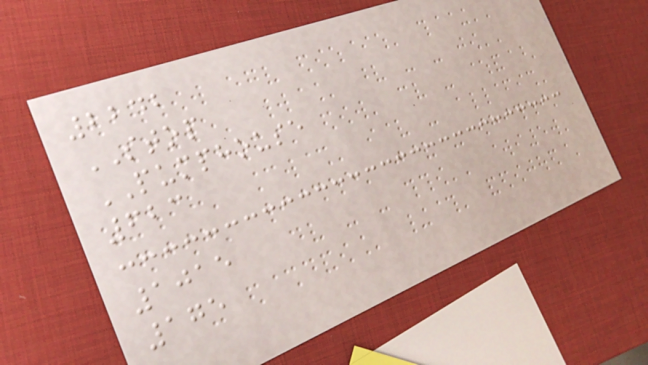2242
STOP
PUMPHOUSE
623
1015
175
